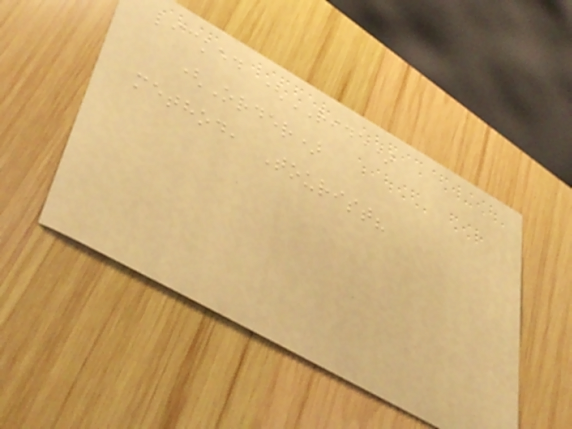licked (RIDE)
(Order)
method, Tourist?
